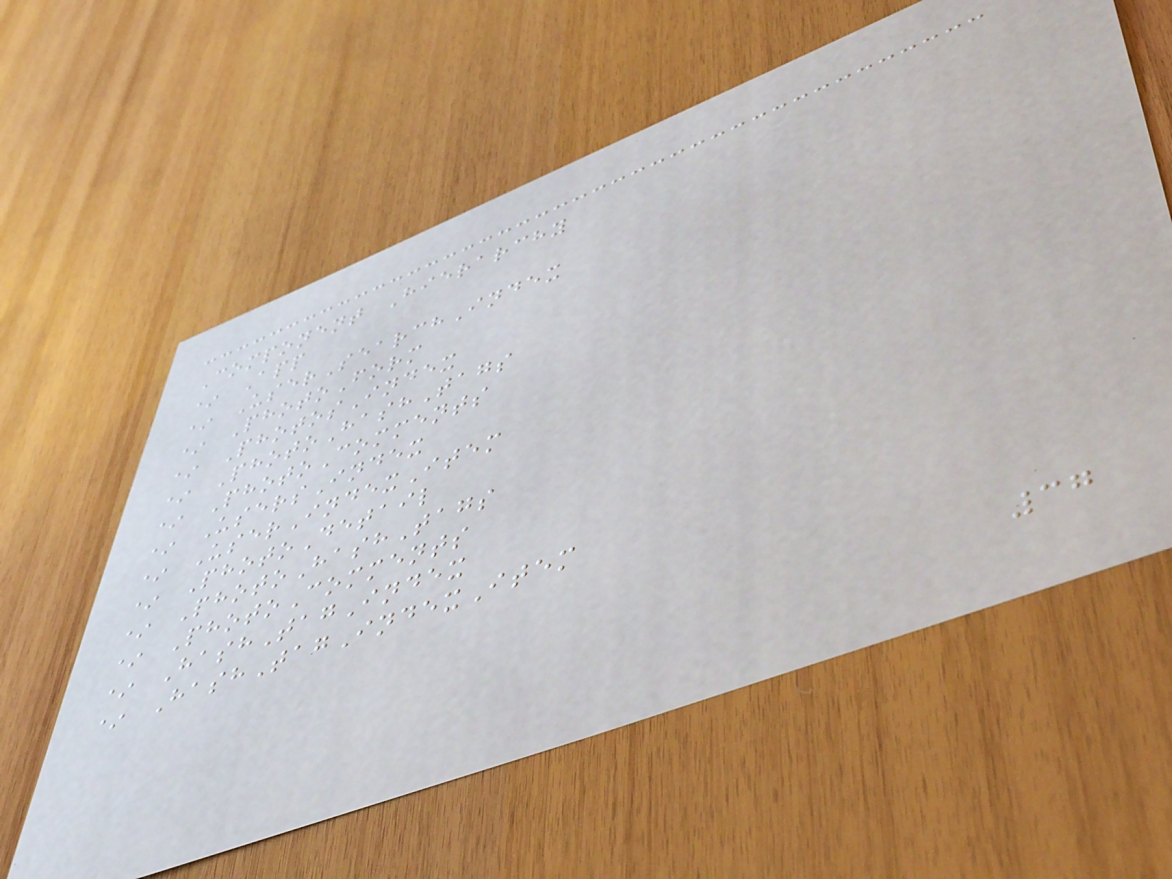Component Hierarchy
* App
* UserSearchIndex
* PhotoForm
* PhotosIndex
* PhotoHashTags
* PhotoComments
* UsersIndex
* UserIndexItem
* PhotoDetail
* PhotoHashTags
* PhotoComments
* HashTagIndex
* HashTagIndexItem
37
